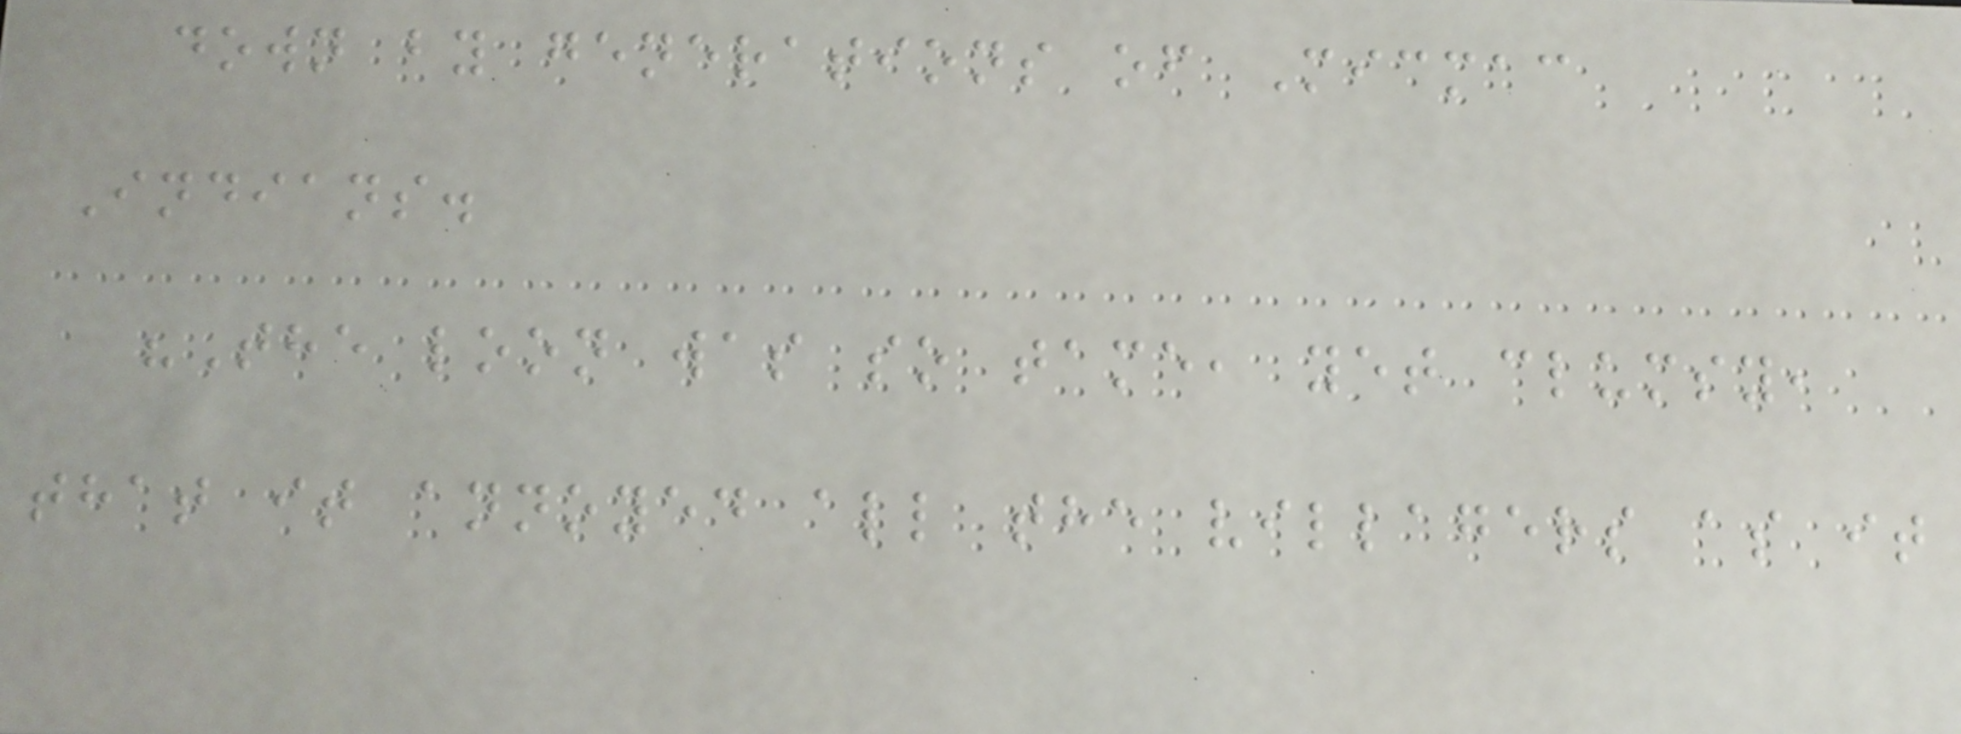down by generations of Micmac
Indians.
"The loon was so tame, yet clumsy,
that it annoyed all the villagers as it
